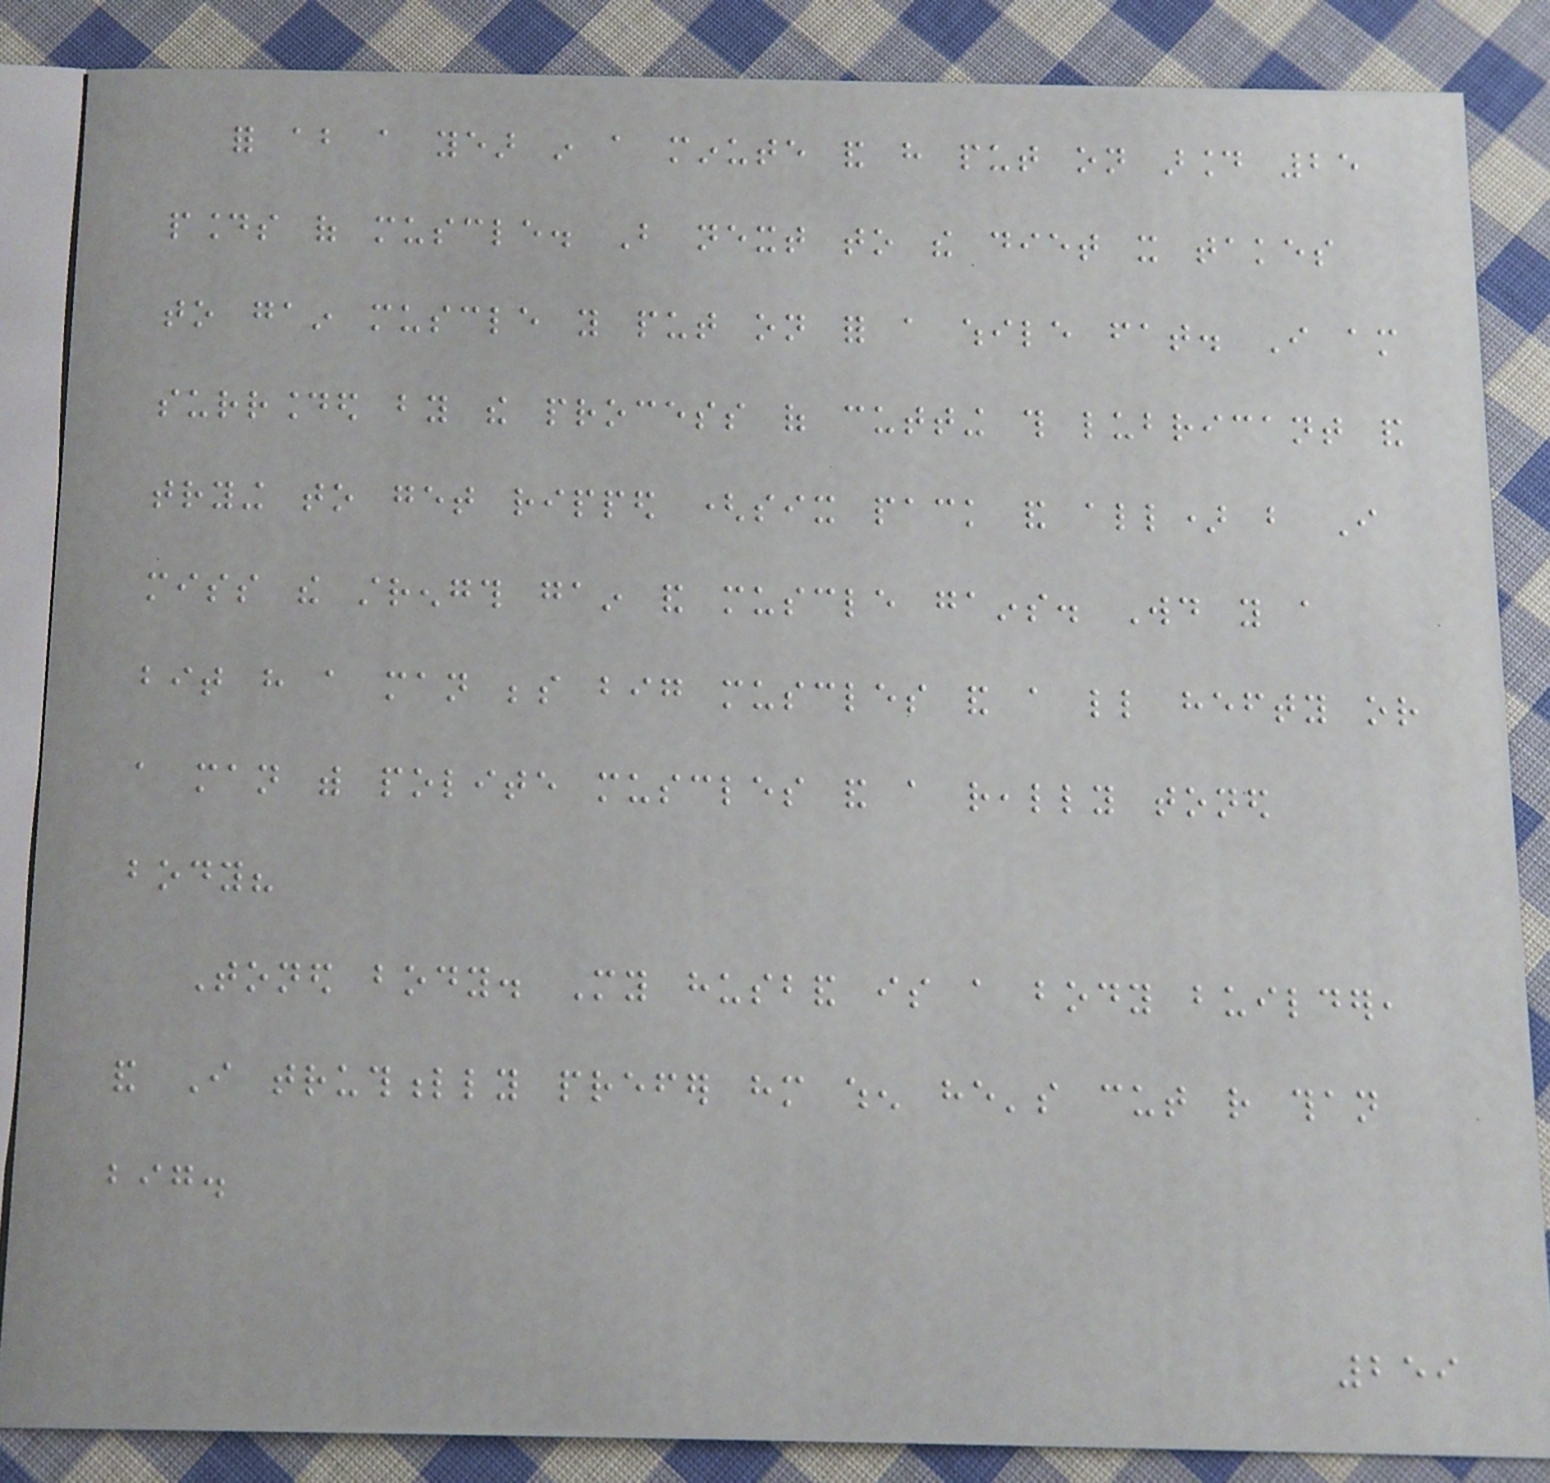for about a year in a minute and have put on around 25
pounds of muscle. But next to the diet it takes
to gain muscle you put on for a while fat. I am
surrounded by the process of cutting this lubricant and
trying to get ripped (six pack and all) but I
miss the strength gain and muscle gains. Would you a
bit have a man beside big muscles and a little hefty or
a man with polite muscles and a really toned
body?
Toned body. My husband is a body builder,
and I truthfully prefer him when he's cut rather than
big.
259
